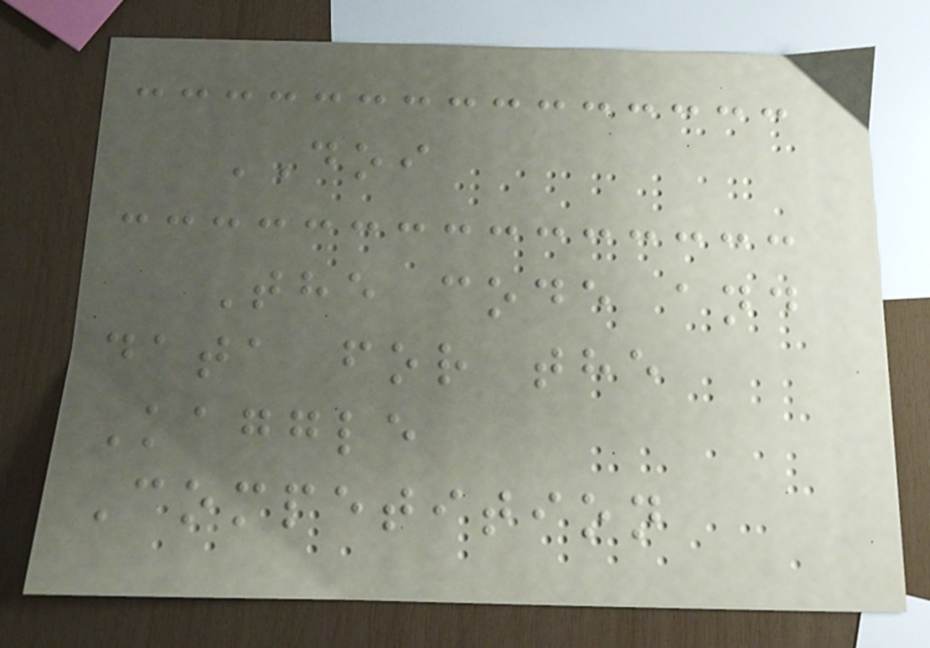DOI
The code and
data for the
Kaggle
Competition
